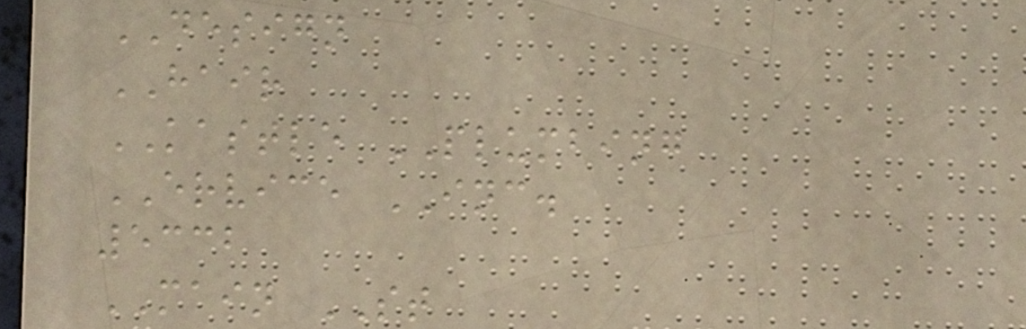DESIGN
HAIR
KASTLE PLUMBING
ERVICE INC.
5332
MAIN ST
